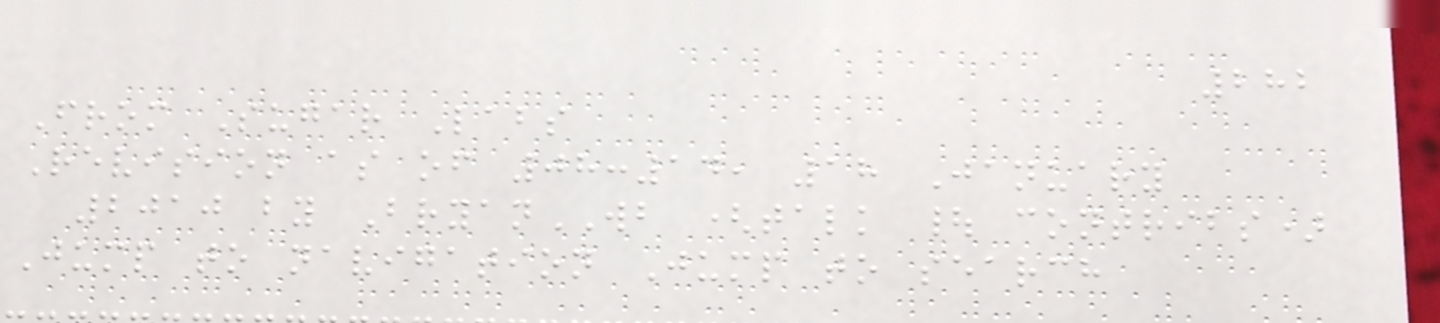282
From Sugar Labs
Revision as of 08:14, 18 January
2010 by BryanWB (talk | contribs)
Jump to navigation Jump to search
